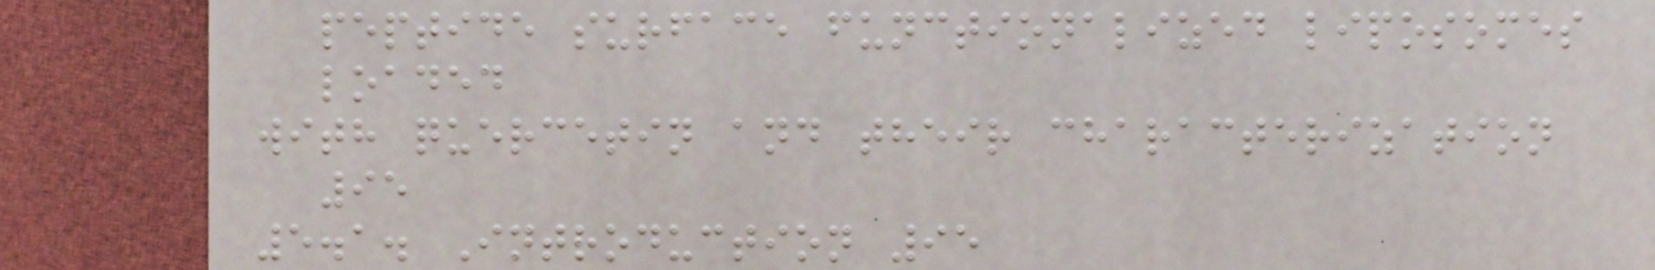peptide surface functionalized liposomes
loaded
with quercetin and their characterization
95
5.1. Introduction 95
